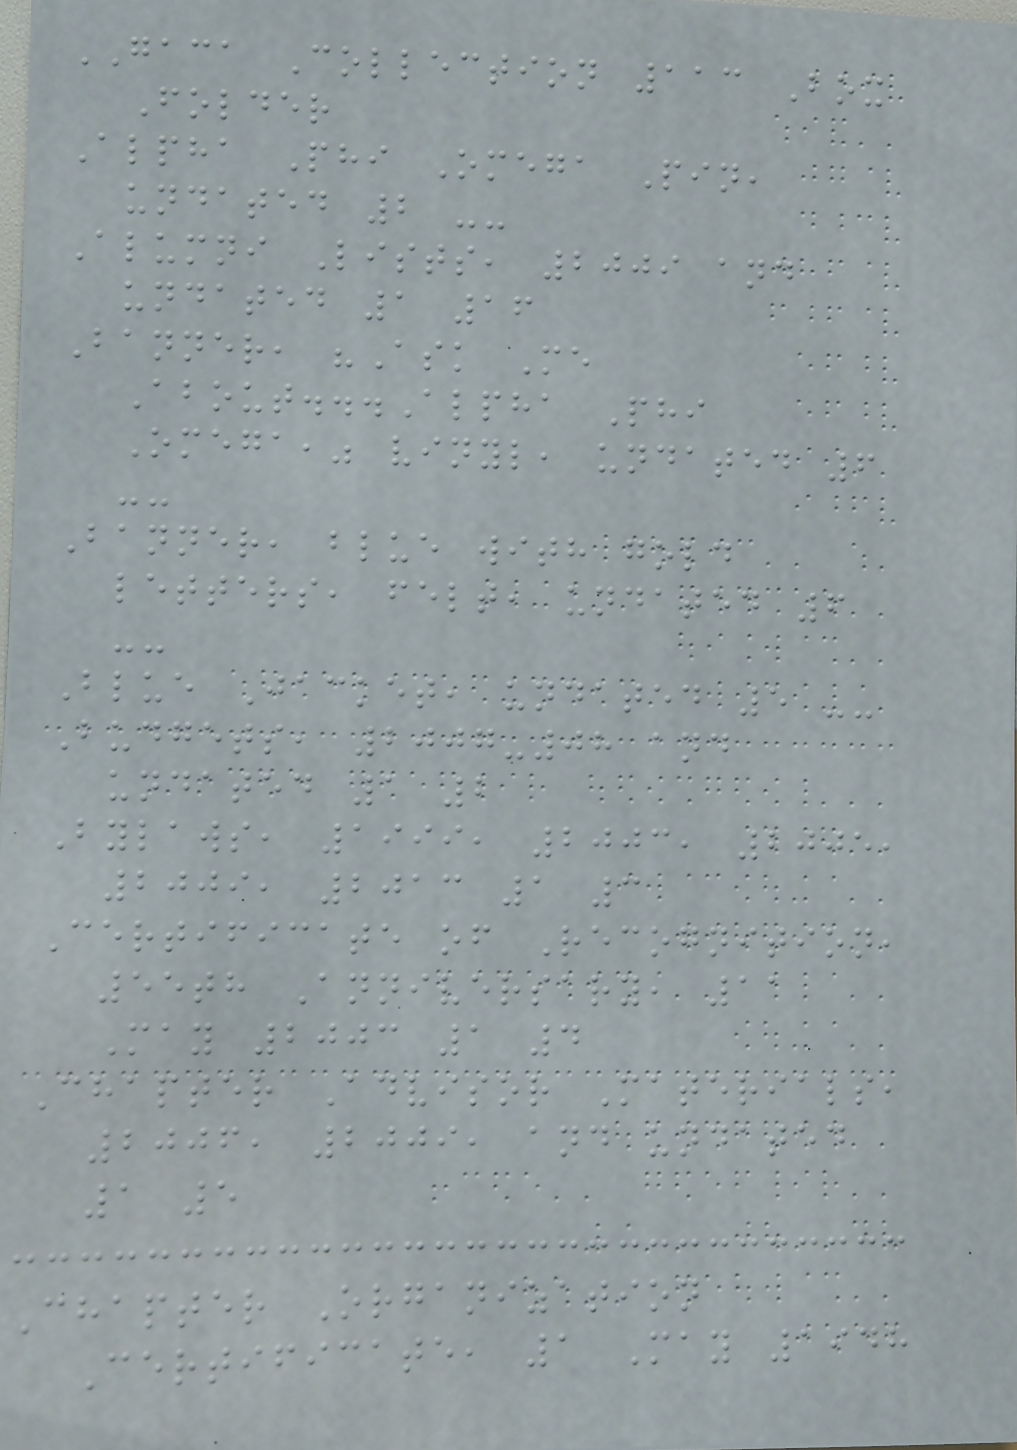GACA Collection 113 Box
Folder
Alpha Phi Omega Pin,
undated 2 --
Alumni Lists, 2009 and
undated 1 16
Banner, "Ask Me
About...Alpha Phi
Omega," vinyl, undated 6
--
Banner, blue with gold
letters, felt, undated 6
--
Blue Jacket, undated 5 --
Budgets, 2007-08 and
undated 1 2
Bylaws, 1999, 2003, 2005,
2009, 2013 1 3
Certificate of Recognition,
55th Anniversary, 11
May 2003 1 4
Chapter Advisor Materials,
2006, 2009, and undated
1 5
Chapter Organization
Certificate, 1 May 1948
